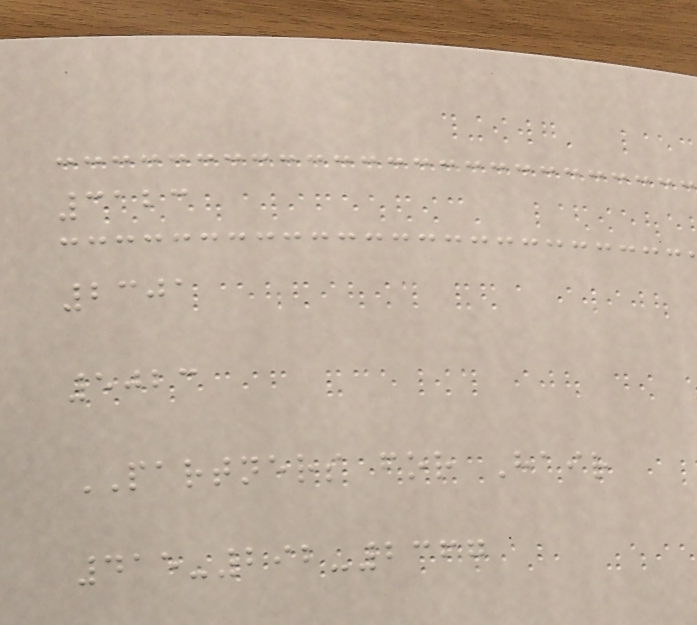3123
2301
5023
PARTNERS for Hair
415-292-2367
